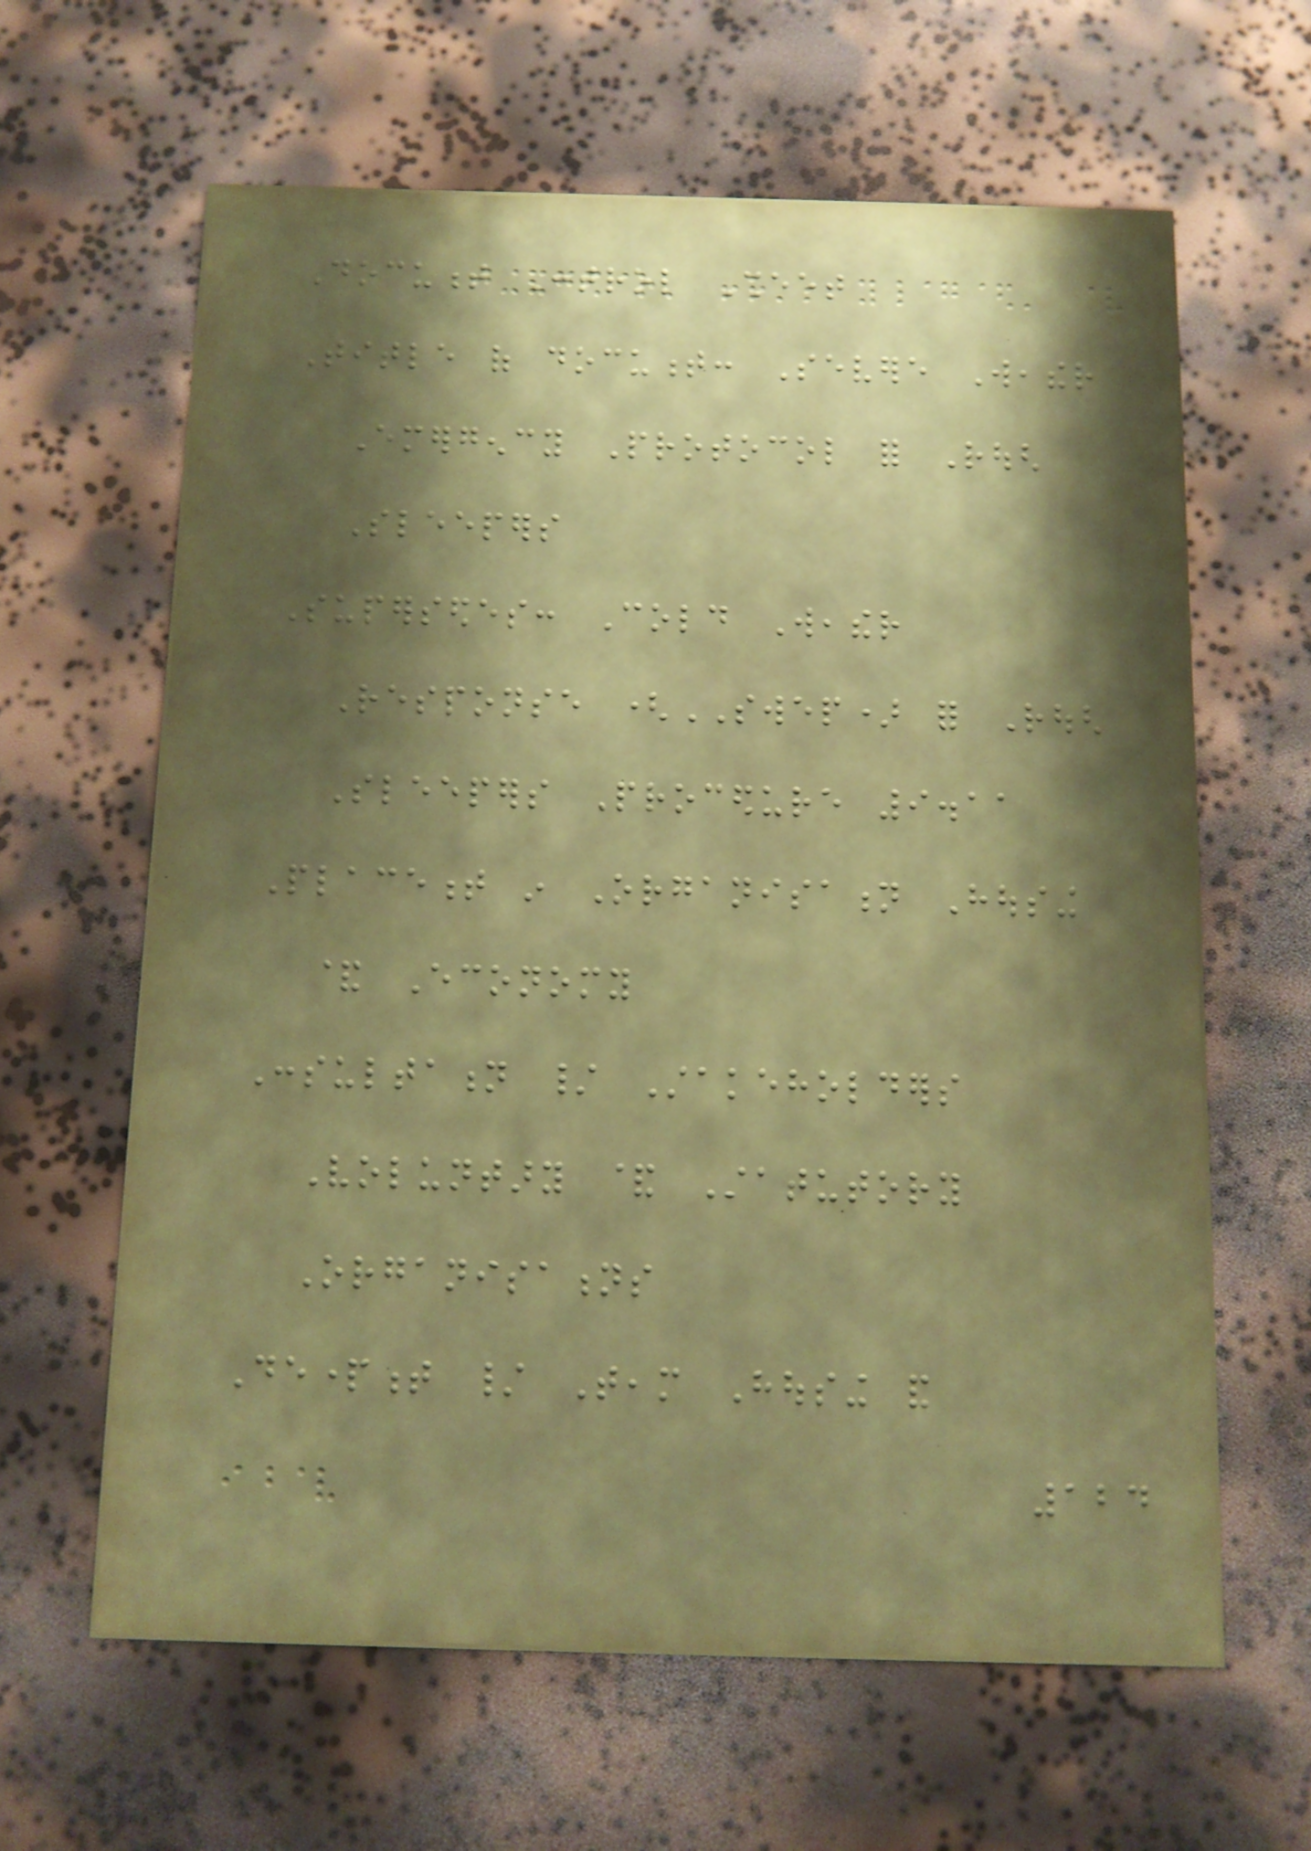Document Control Sheet
Title of document: Severe Weather
Emergency Protocol for Rough
Sleepers
Supersedes: Cold Weather
Response (SWEP) for Rough
Sleepers Procedure 9.11
Placement in Organisation Housing
& Economy
Consultation / Stakeholders
Voluntary & Statutory
Organisations
Department / Team Housing and
124
